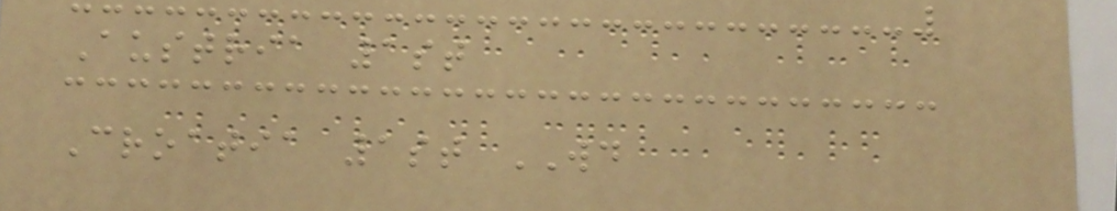Austria 1st
Croatia 1st WD
